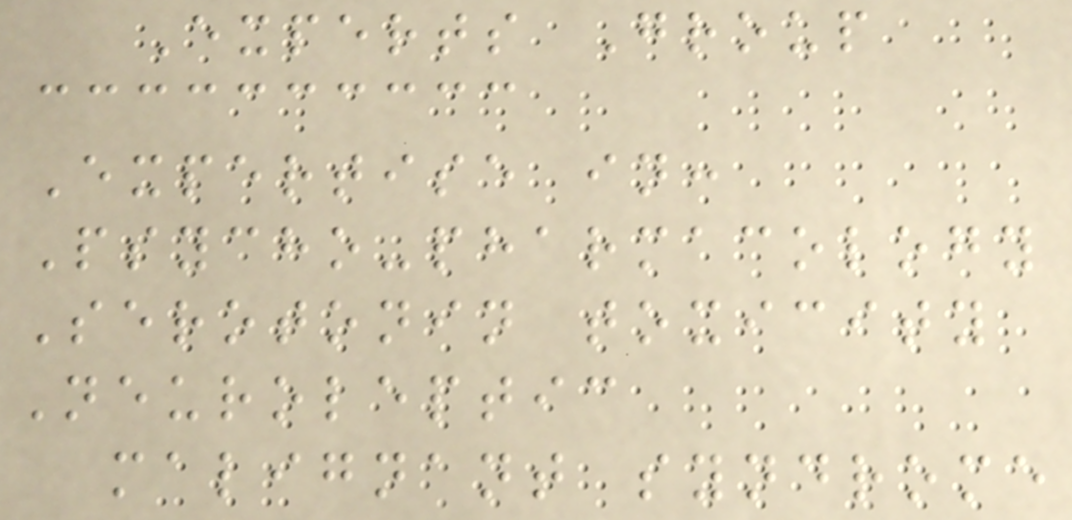Experts Group
Expertise in:
Psycho-pharmacology
Serotonin toxicity
Neuroleptic
malignant syndrome
